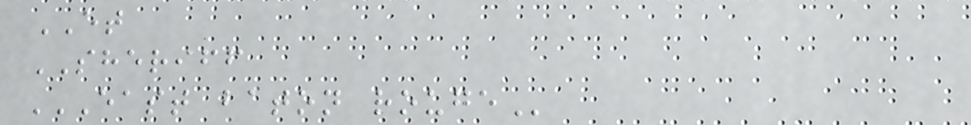ET
SHERIFF
EAST BATON ROUGE
